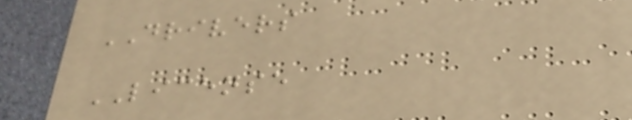DRIVERS
LICENSE
